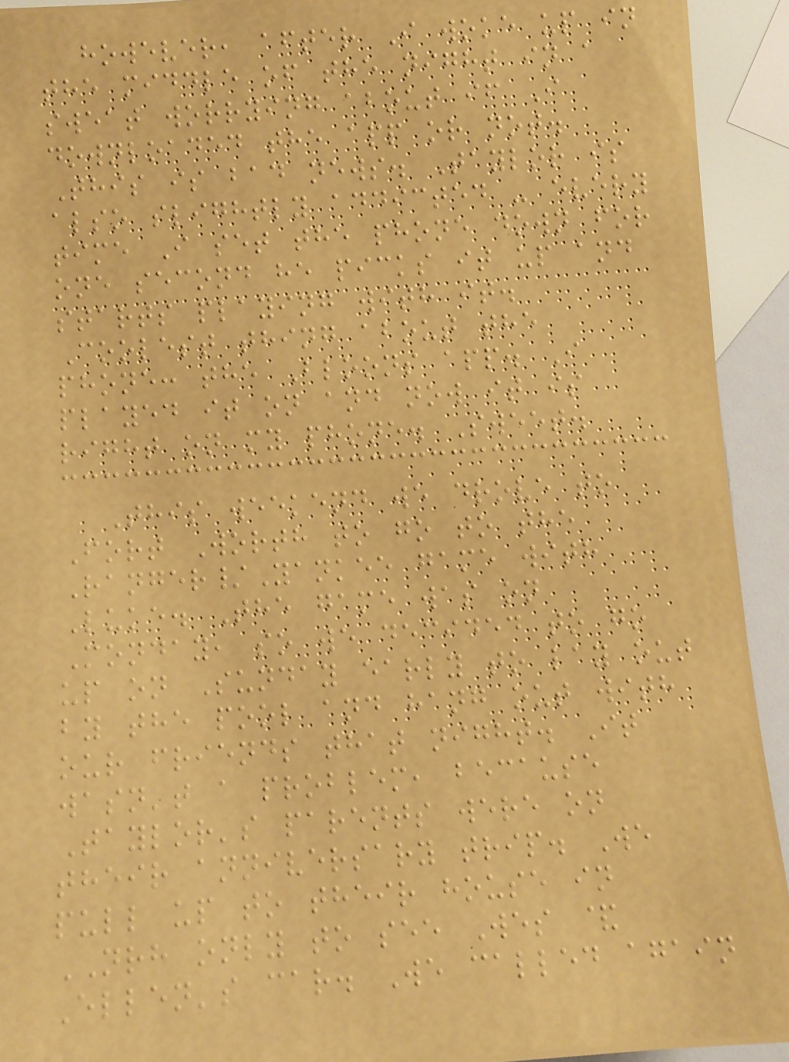however, after I woke up in
the middle of the night in a
sweat worrying about if I
downloaded the app or not.
This is bad news. Taylor is
also slightly addicted - every
time I set the phone down for
one second he picks it up and
starts playing with it.
Coolest thing about the
phone: the Bloons app. I
played it on and now it is
right on my phone. Sweet.
This weekend we drove to
Fort Worth to go to the
Ranger/Yankee game with
Luke. The game was on
Monday, so we decided to go
up on Sunday early to lay out
by the pool and hang out with
our friends that night. It
wasn't a problem, because
Taylor's parents were on
their anniversary trip. We
pull up to their house in
NRH only to see Wes &
Ellen's car. We called again
